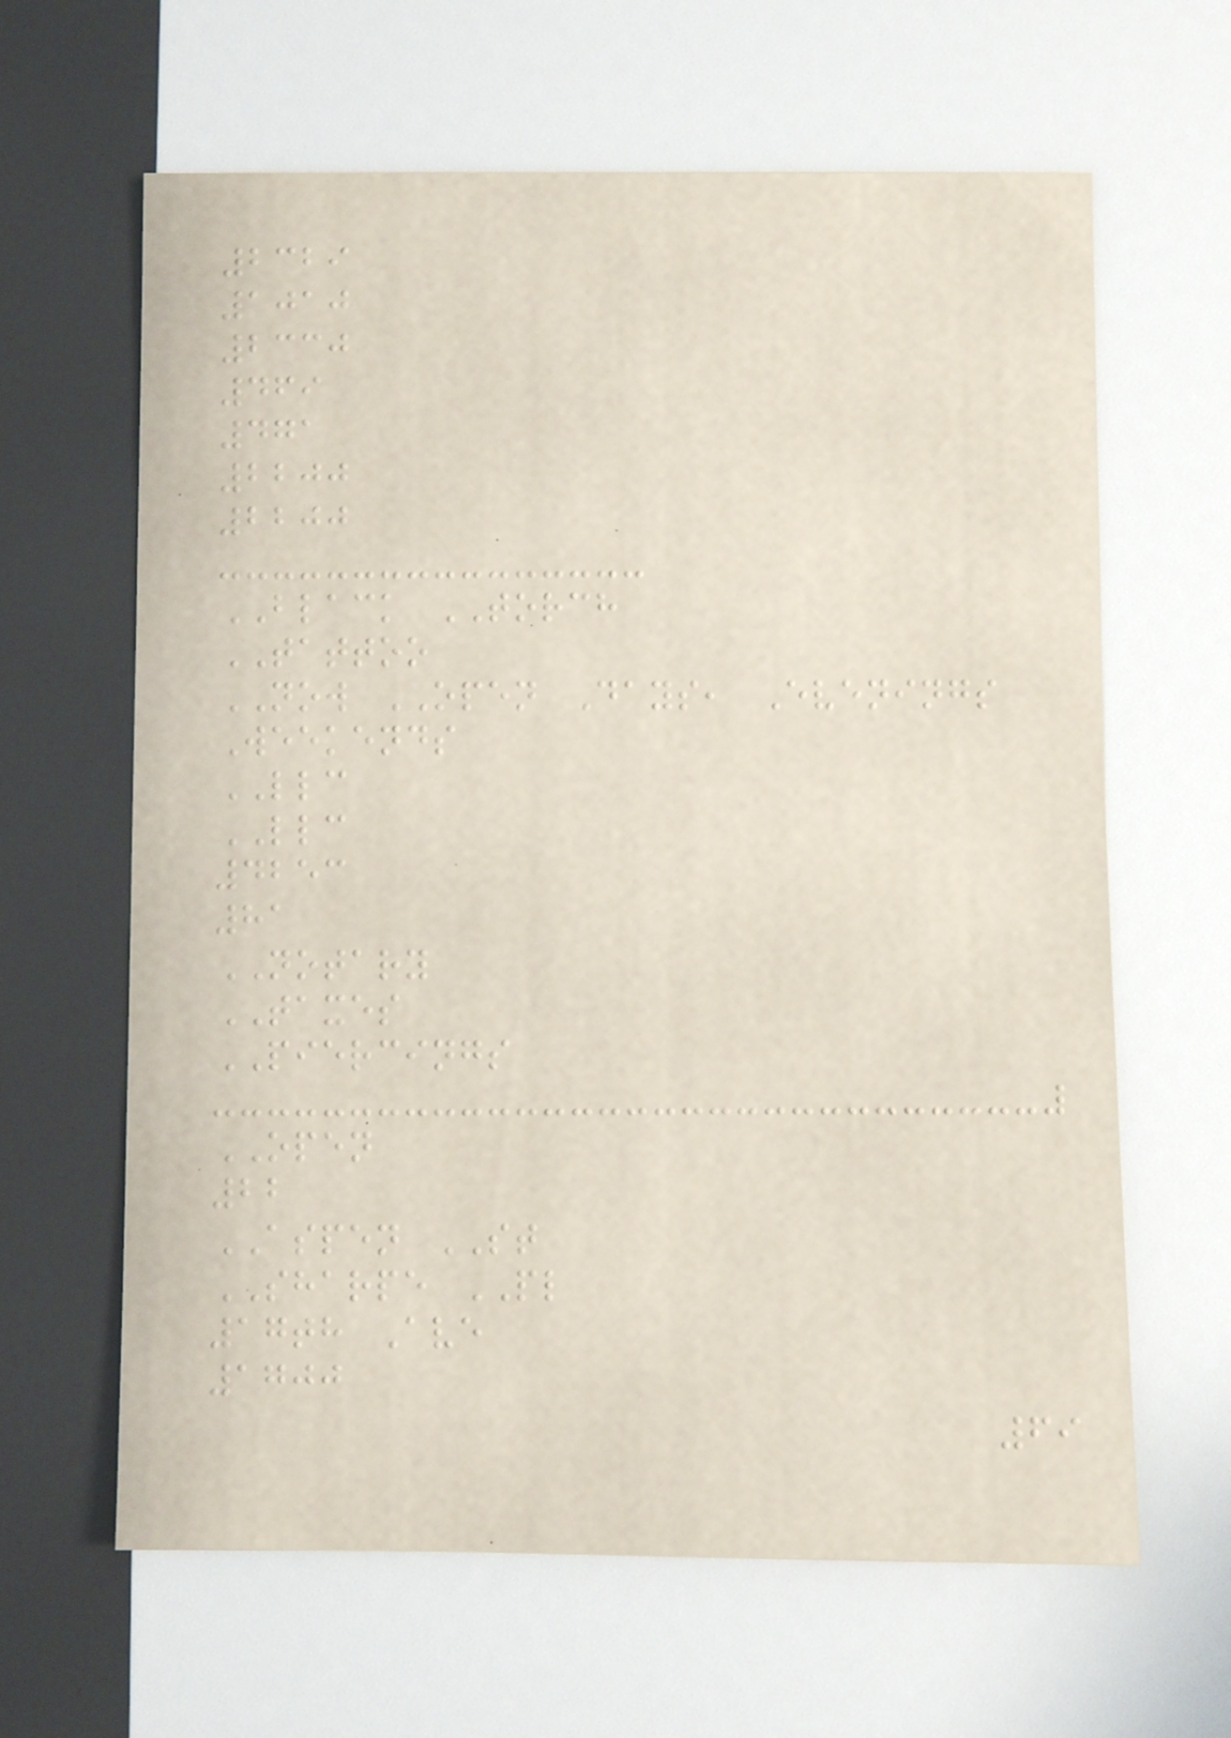2329
1010
2330
469
471
2200
2200
BLACK TORCH
TATTOO
NOW OPEN Days, Evenings
Weekends
LLC
LLC
4253
81
NOTARY
TAXES
PIERCINGS
OPEN
22
ASPEN ST
SHARPE PL
17th Ave
1700
69
